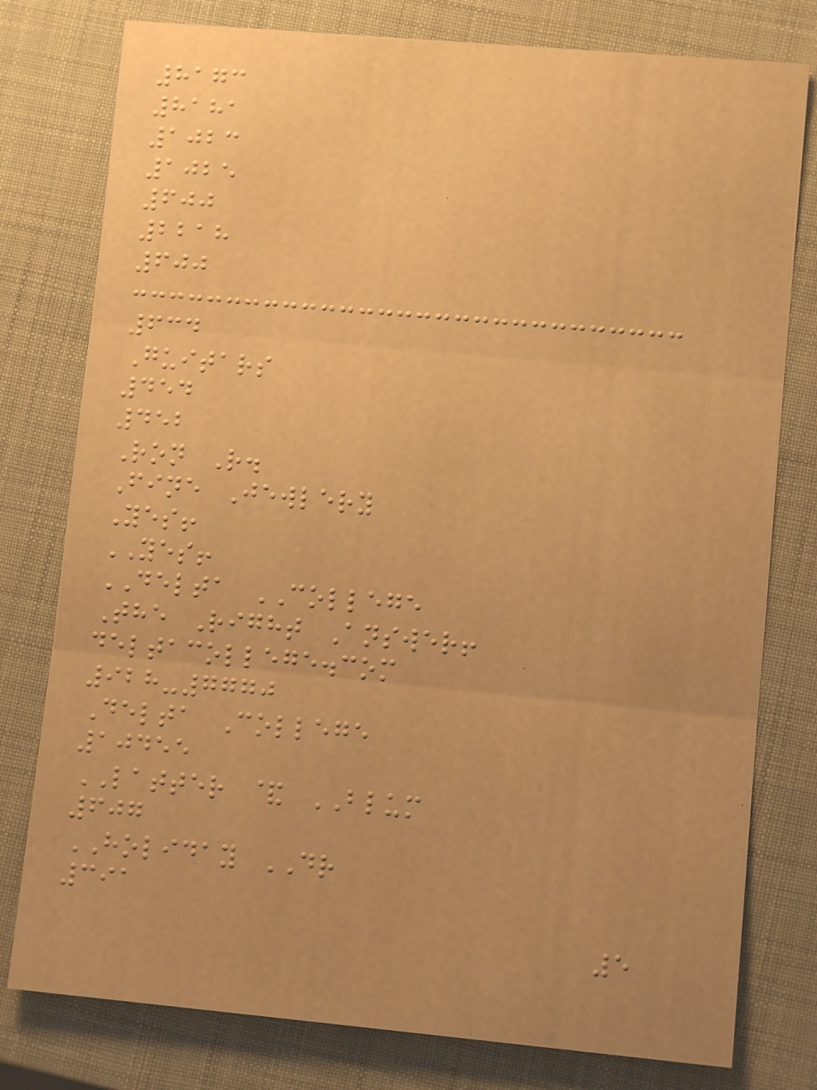8173
8181
1023
1025
600
2218
600
634
Guitars
454
452
Ron R.
Fine Jewlery
Yes!
YES!
DELTA COLLEGE
The Right Answer!
deltacollege.com
928-7770
Delta College
10455
LATTER & BLUM
607
HOLIDAY DR
391
5
